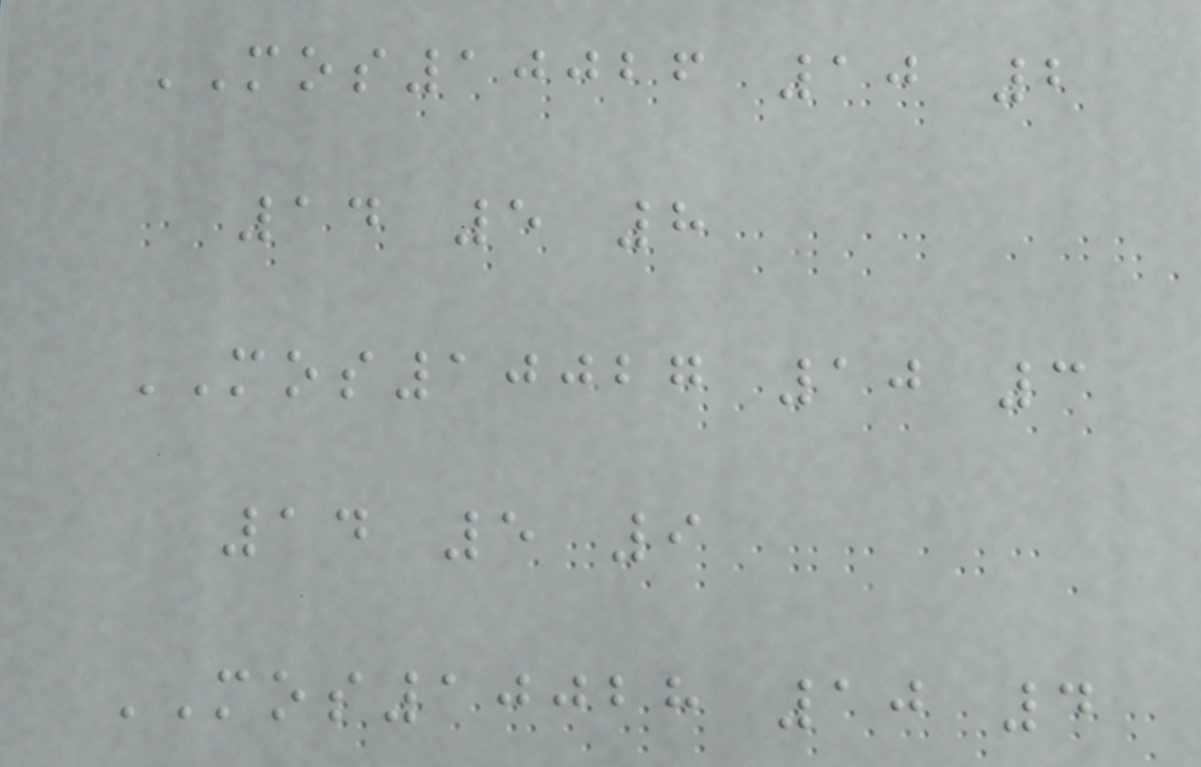MOS10026 10 2
14 5 8
MOS10027 10 3
14 5 9
MOS10028 10 4
